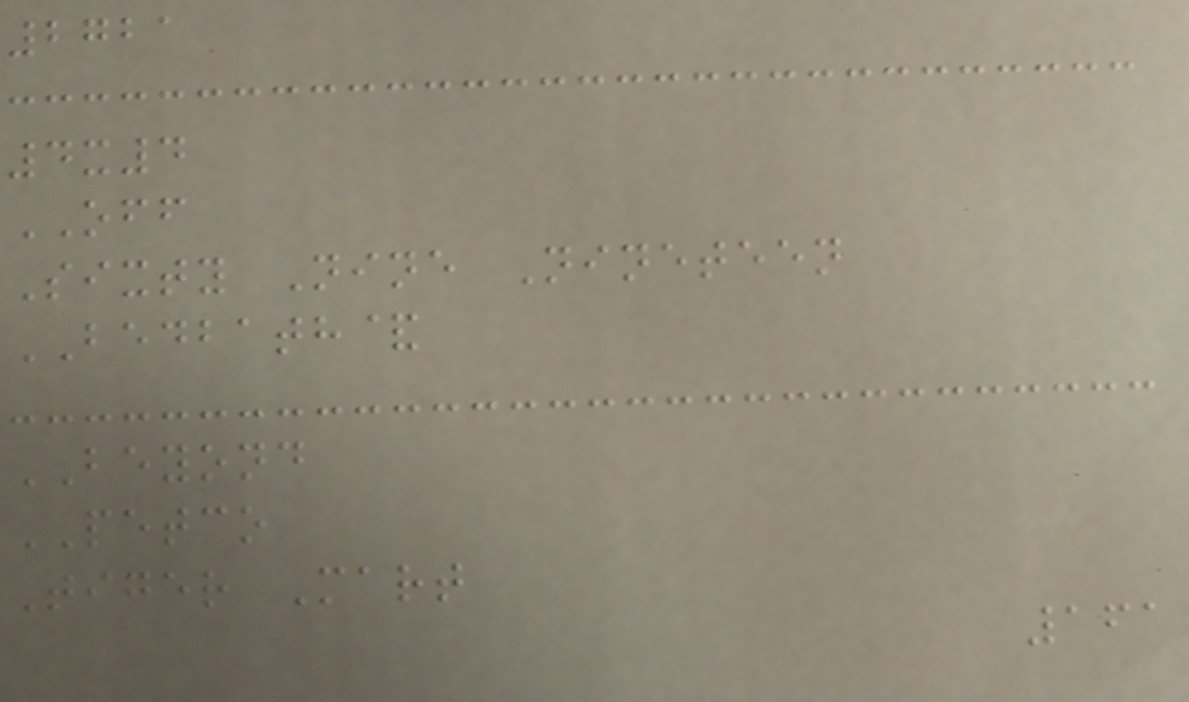2721
4x4
OFF
Sixty Nine Nineteen
BEDBATH&
BEYOND
PETCO
Tiger Mart
161
